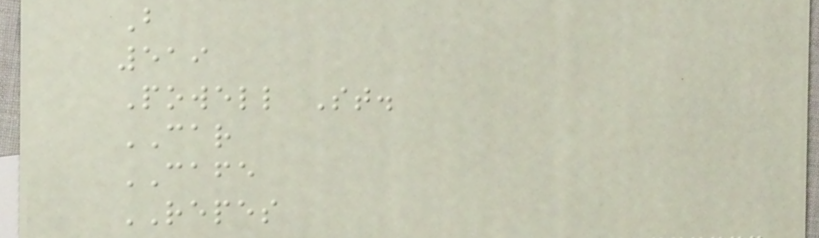B
519
Powell St.
CAR
CAFE
REPES
